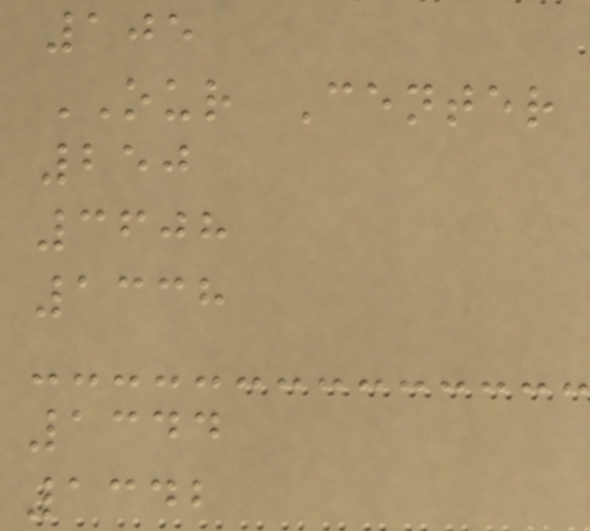105
OUR Center
250
3608
1338
1344
1342
